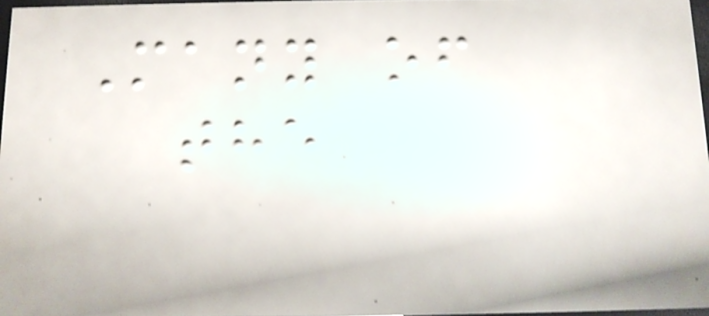Many of
the
